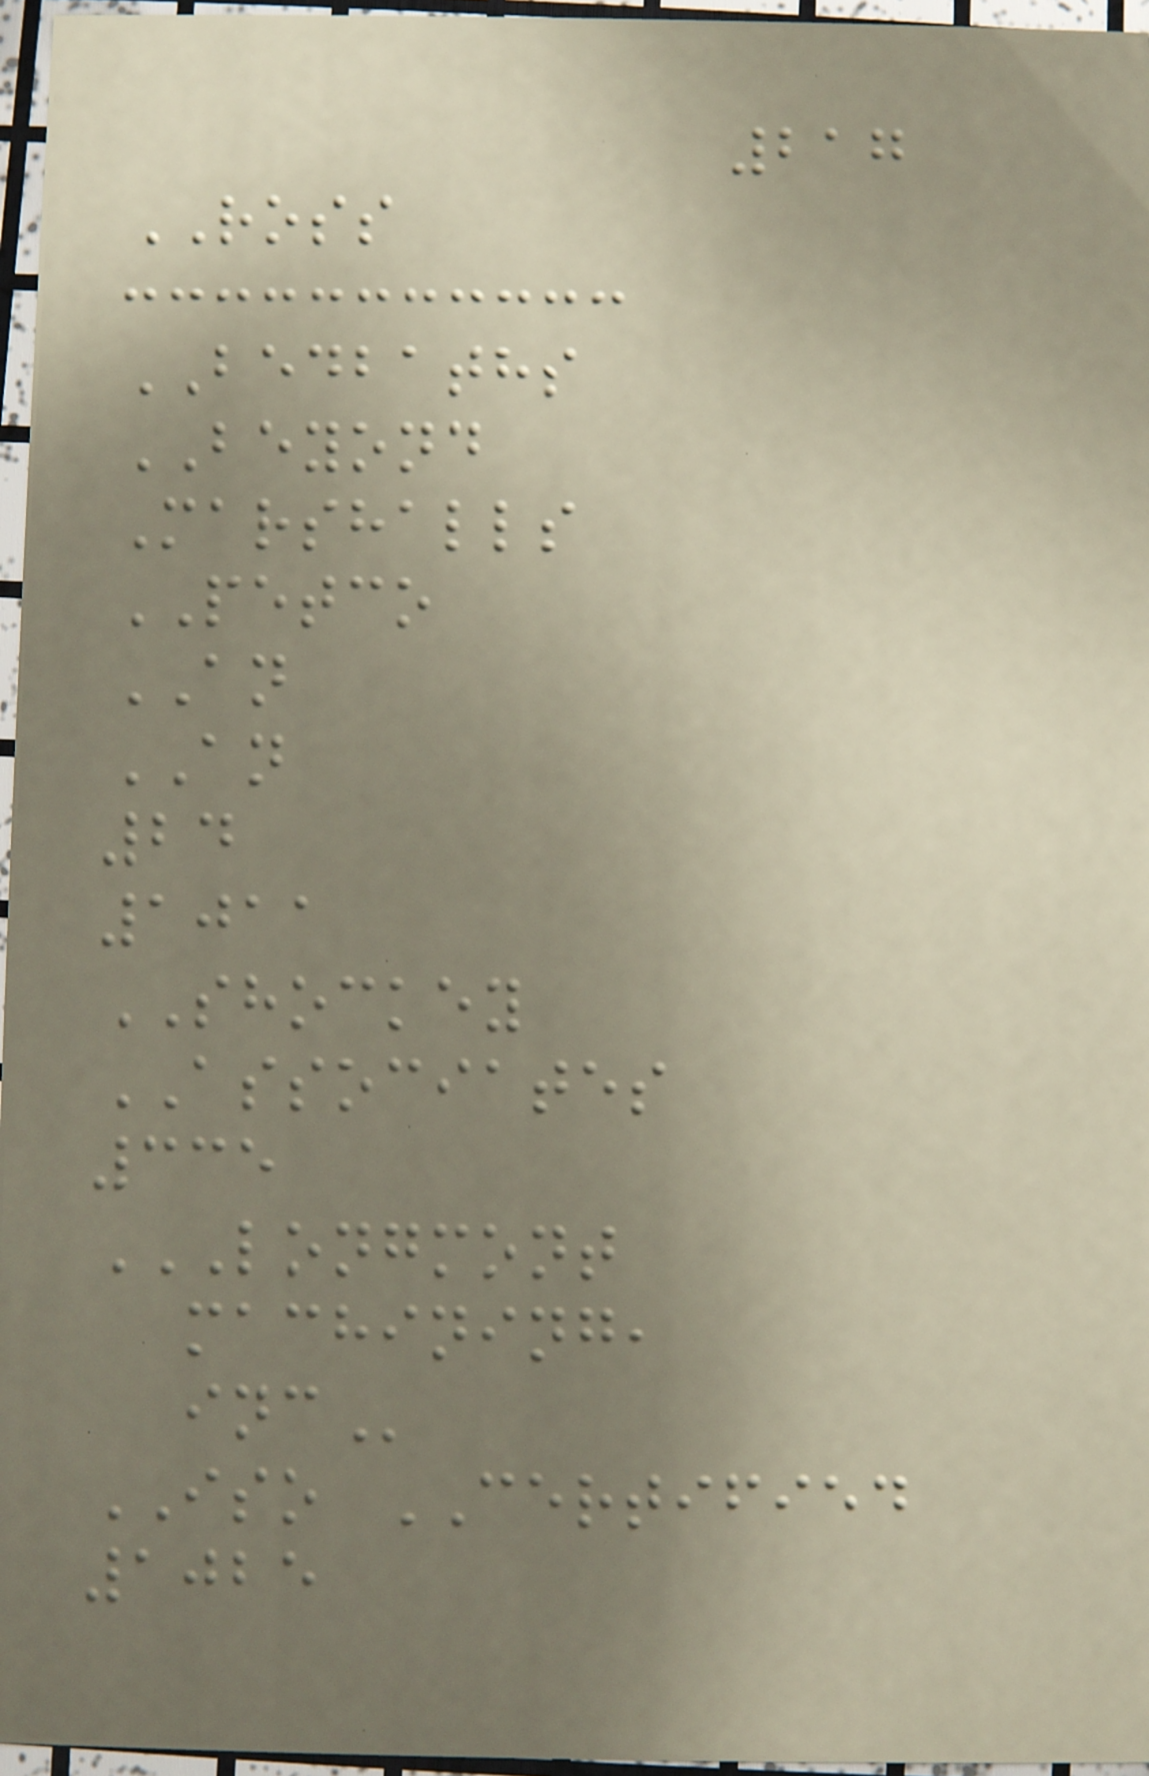217
ROSS
BEDBATHS
BEYOND
Marshalls
PETCO
AN
AN
24
1011
SHOCKEY
ASSOCIATES
335
LONGMONT
MACHINING,
INC
ISO CERTIFIED
1025
